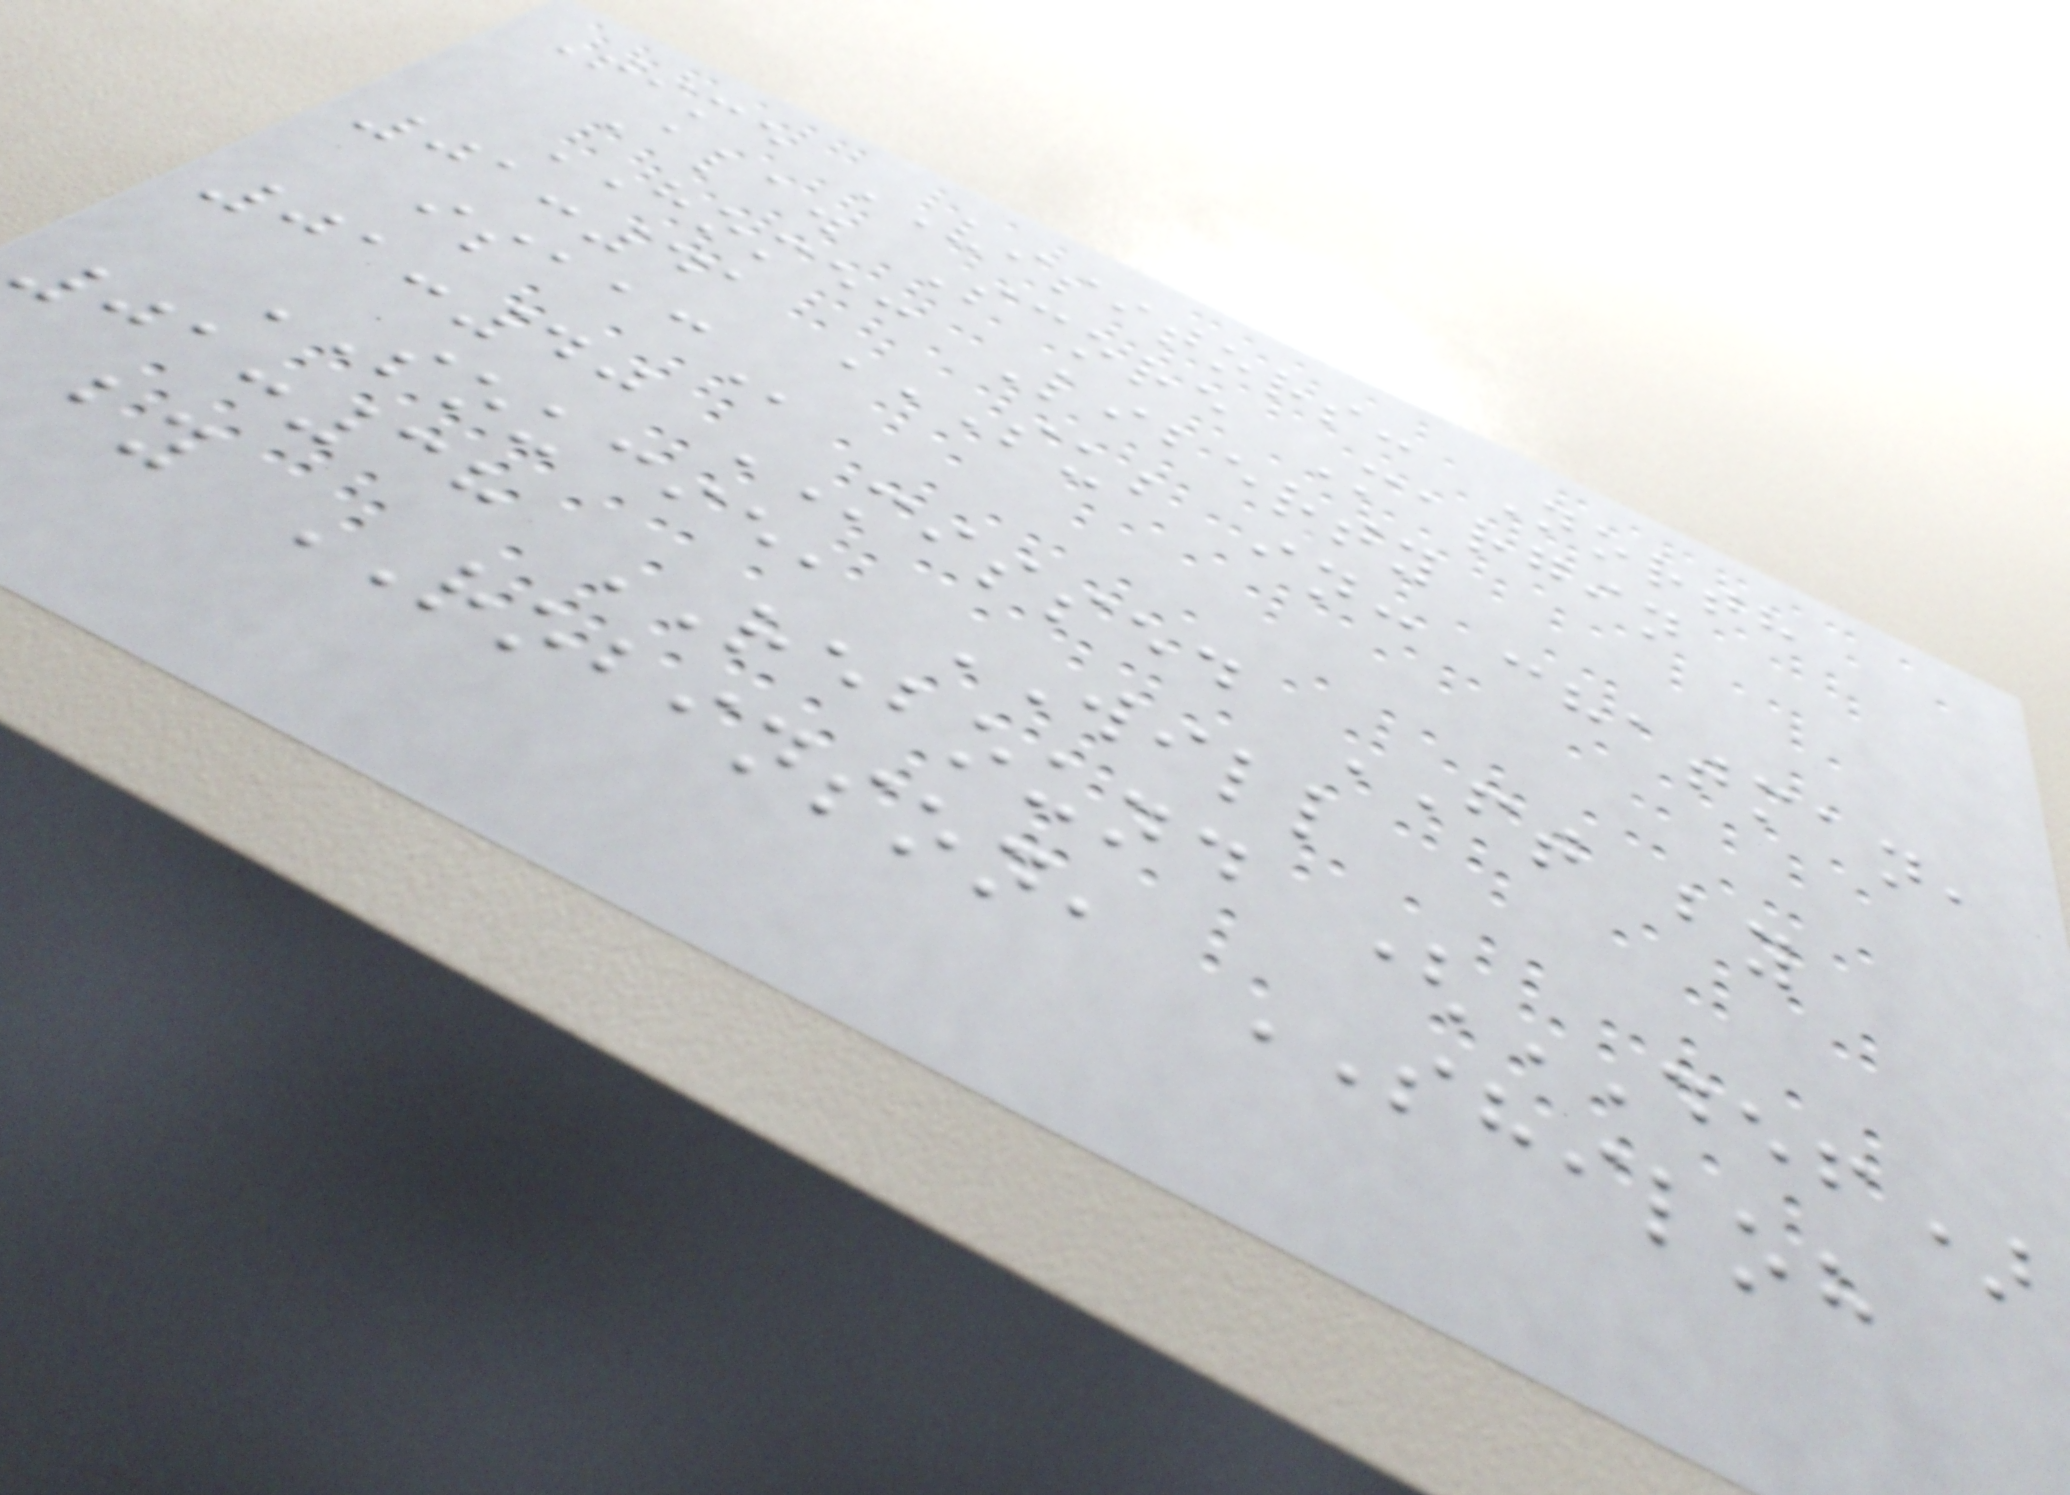Time VISITORS: North
Ala. Score Margin
HOME: Liberty
01:41 SUB IN: CHATMAN,
ISAAC
01:40 MISSED FT by
SOUCIE, WILL
01:38 REBOUND (DEF)
by ROBINSON, SHILOH
